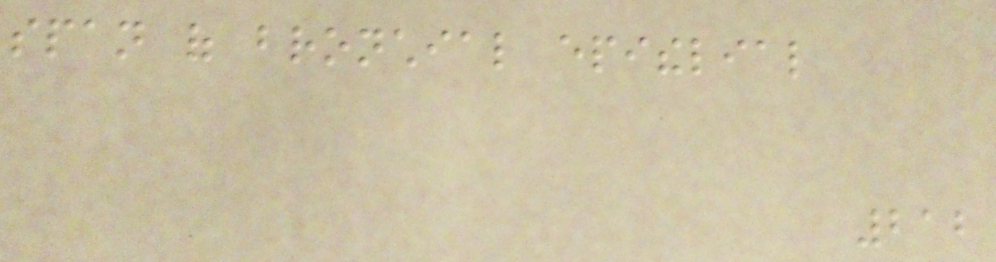span of bronchial epithelial
212
